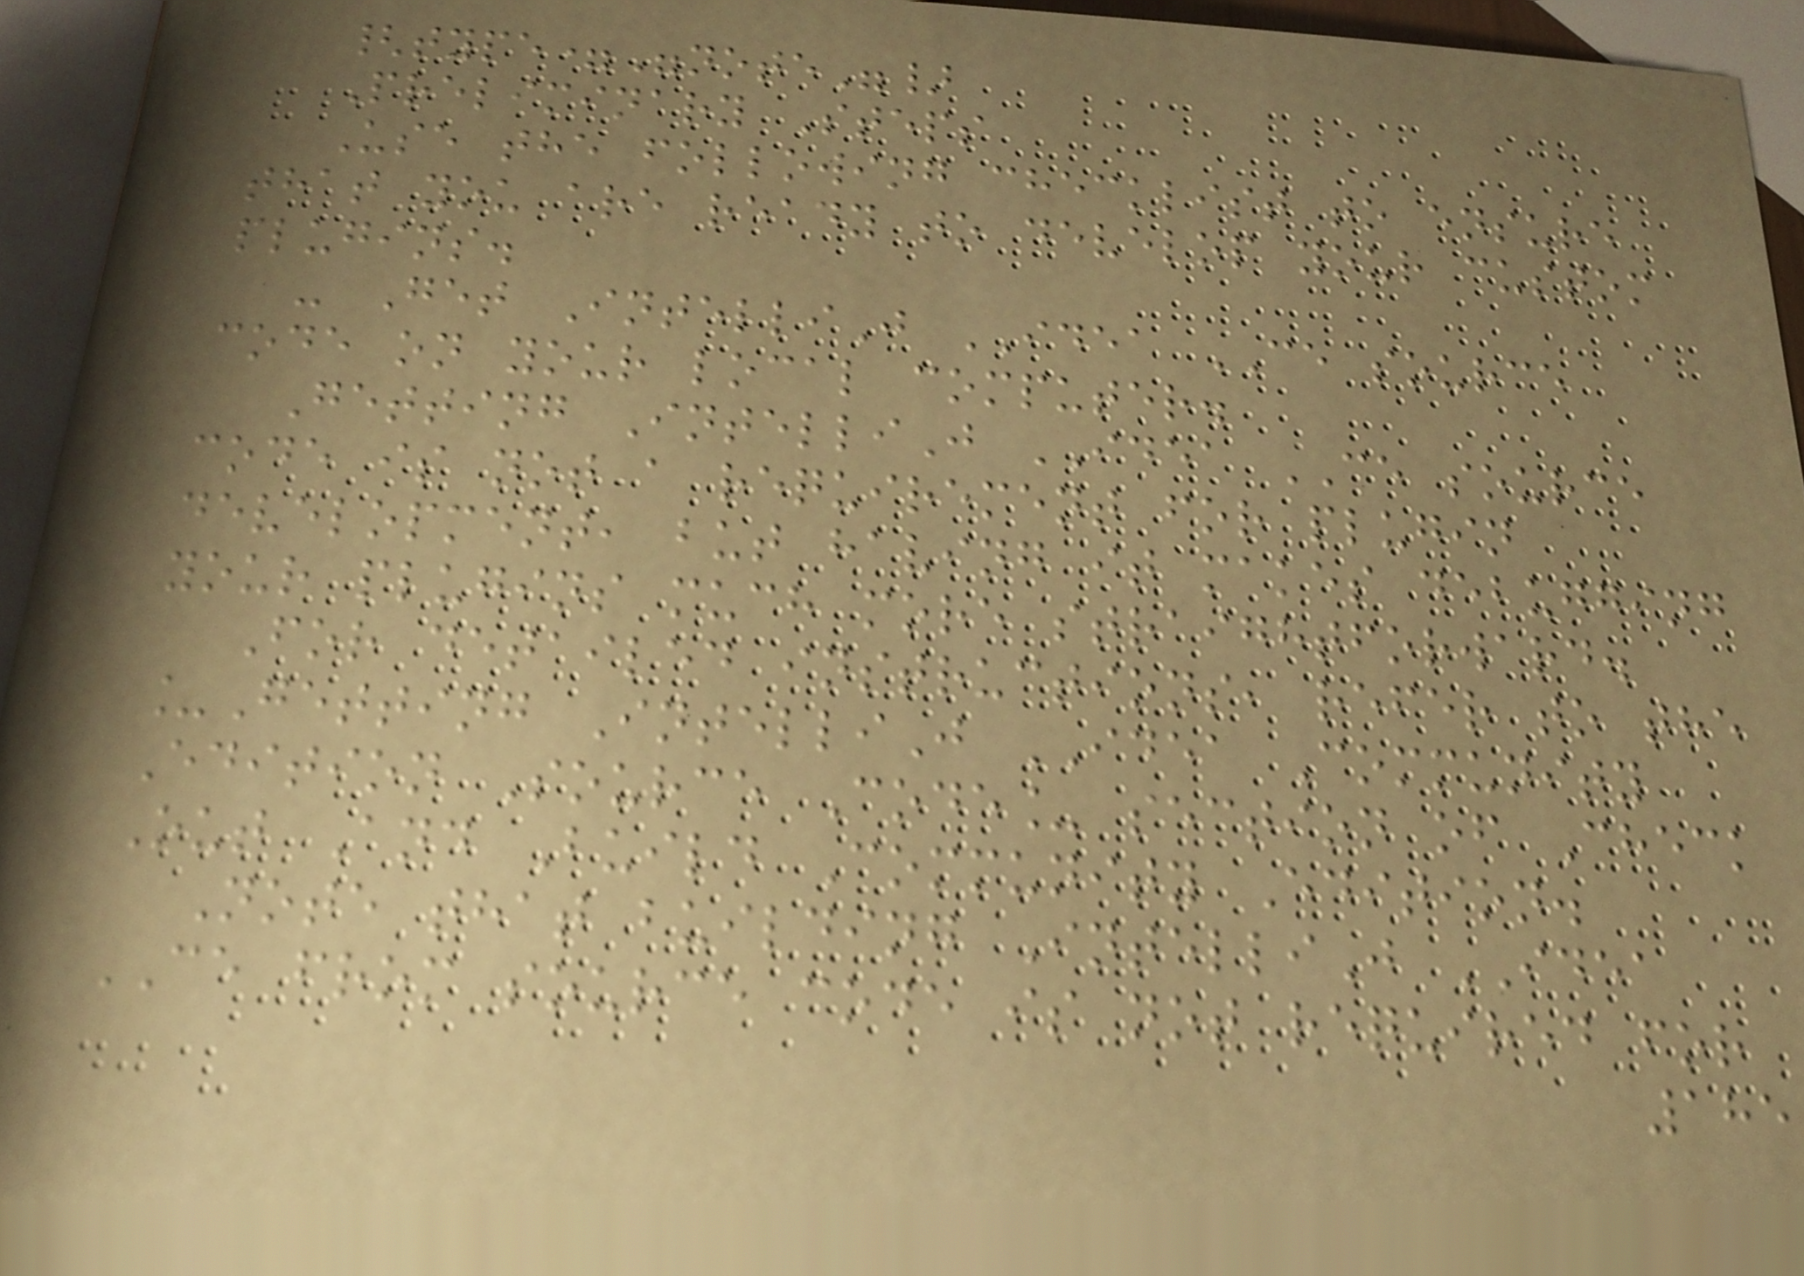{type="note"}
Preliminary Steps
Use the following checklist to ensure
that you are ready to develop your custom
plugins.
- Get IntelliJ IDEA CE source
code on your local computer.
Getting IntelliJ IDEA CE source
code is not a requirement for plugin
development, but having it makes debugging
your plugins much more straightforward.
For detailed instructions, refer to the
_Getting IntelliJ IDEA Community
Edition Source Code_ section of Check
Out And Build Community Edition.
Note that building IntelliJ IDEA
CE from source code is not required for
185
